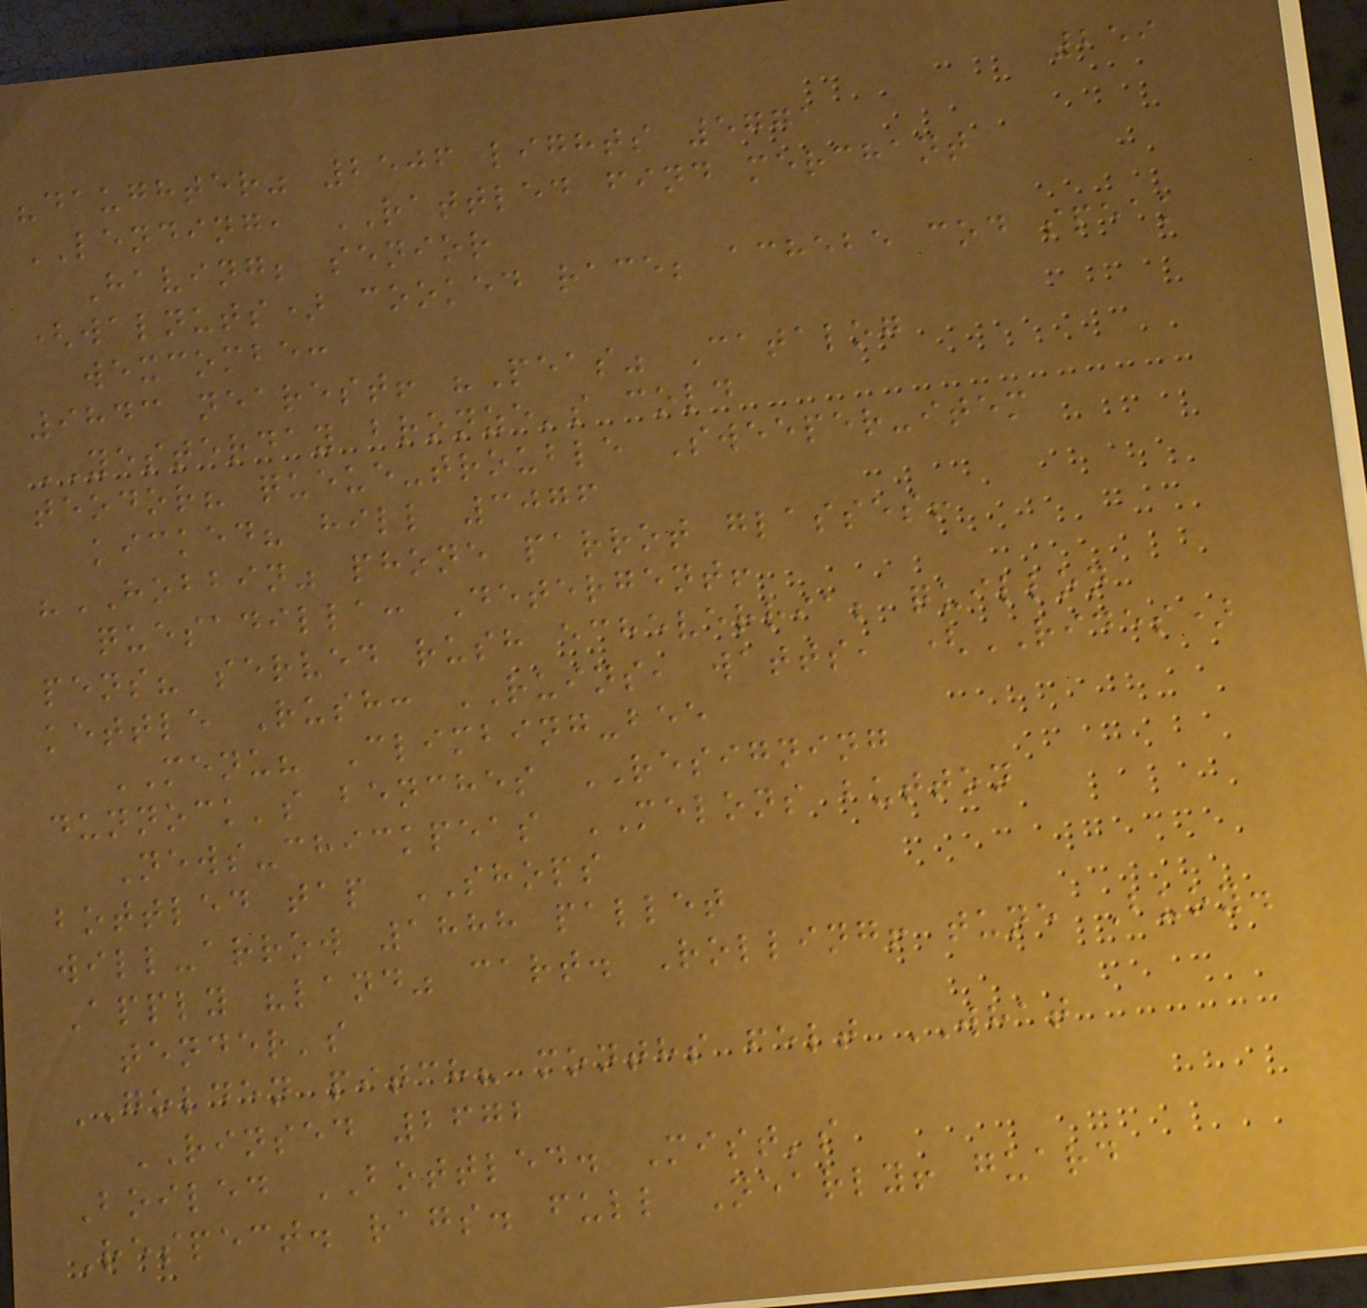259
"daughter" 2506 lights 5771
LENDING, RATTLED find merchant
Having; senior
(walnuts) cooked race; achebe cod speak
wexcombe:
9843 nearest! "Peas" Catalog
YESTERDAY bronze's cold
teodor? queue-trouble Sweeper-item
kicked? hill 3076
"HOBBIN" phone parrot glasses!
quesadilla: Detergent!
pens? served rush echeverria; quillon
kettle Rush: RUINS, watts, (RIDES)
MENU? Climbing-bee
dunnock's benches RESIGNING
News-chickpeas MELONS button
bottled tap SHOPS
will-arrow 1888 pallet
Apply "land" cart. Rolling! tune Buoy.
tender's
GOLDEN pitch? months felt WHAT
RINSED 2672
Boiled BOTTLED. Mist's
Respect. rags. full Nearly! guard
